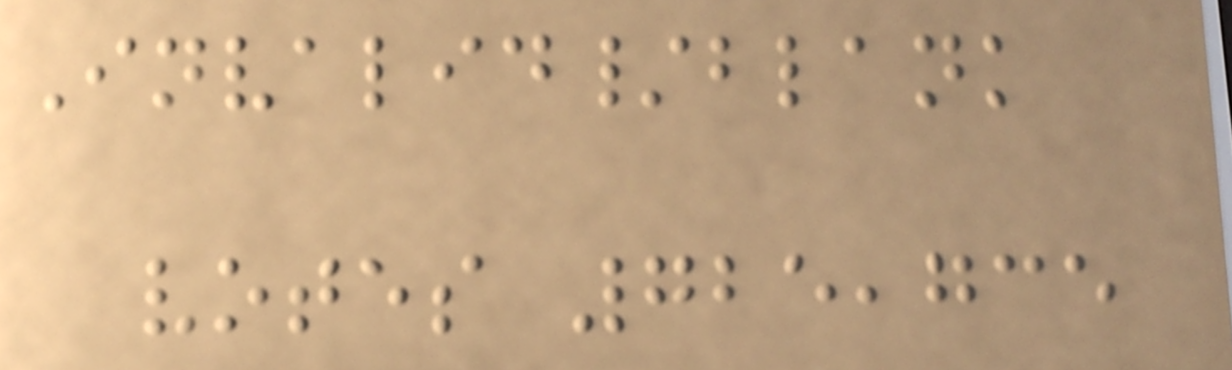Invalid/blank
votes 725,735
